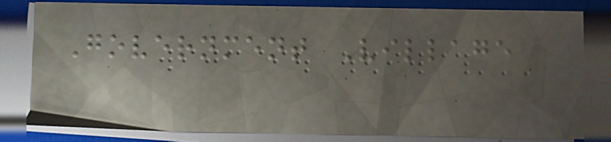Government Village
